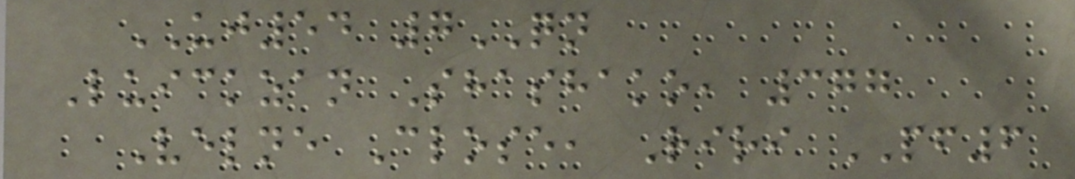UJ54 7QN
Luickzan Shashako, 377
Velne Close, Riri PF6
